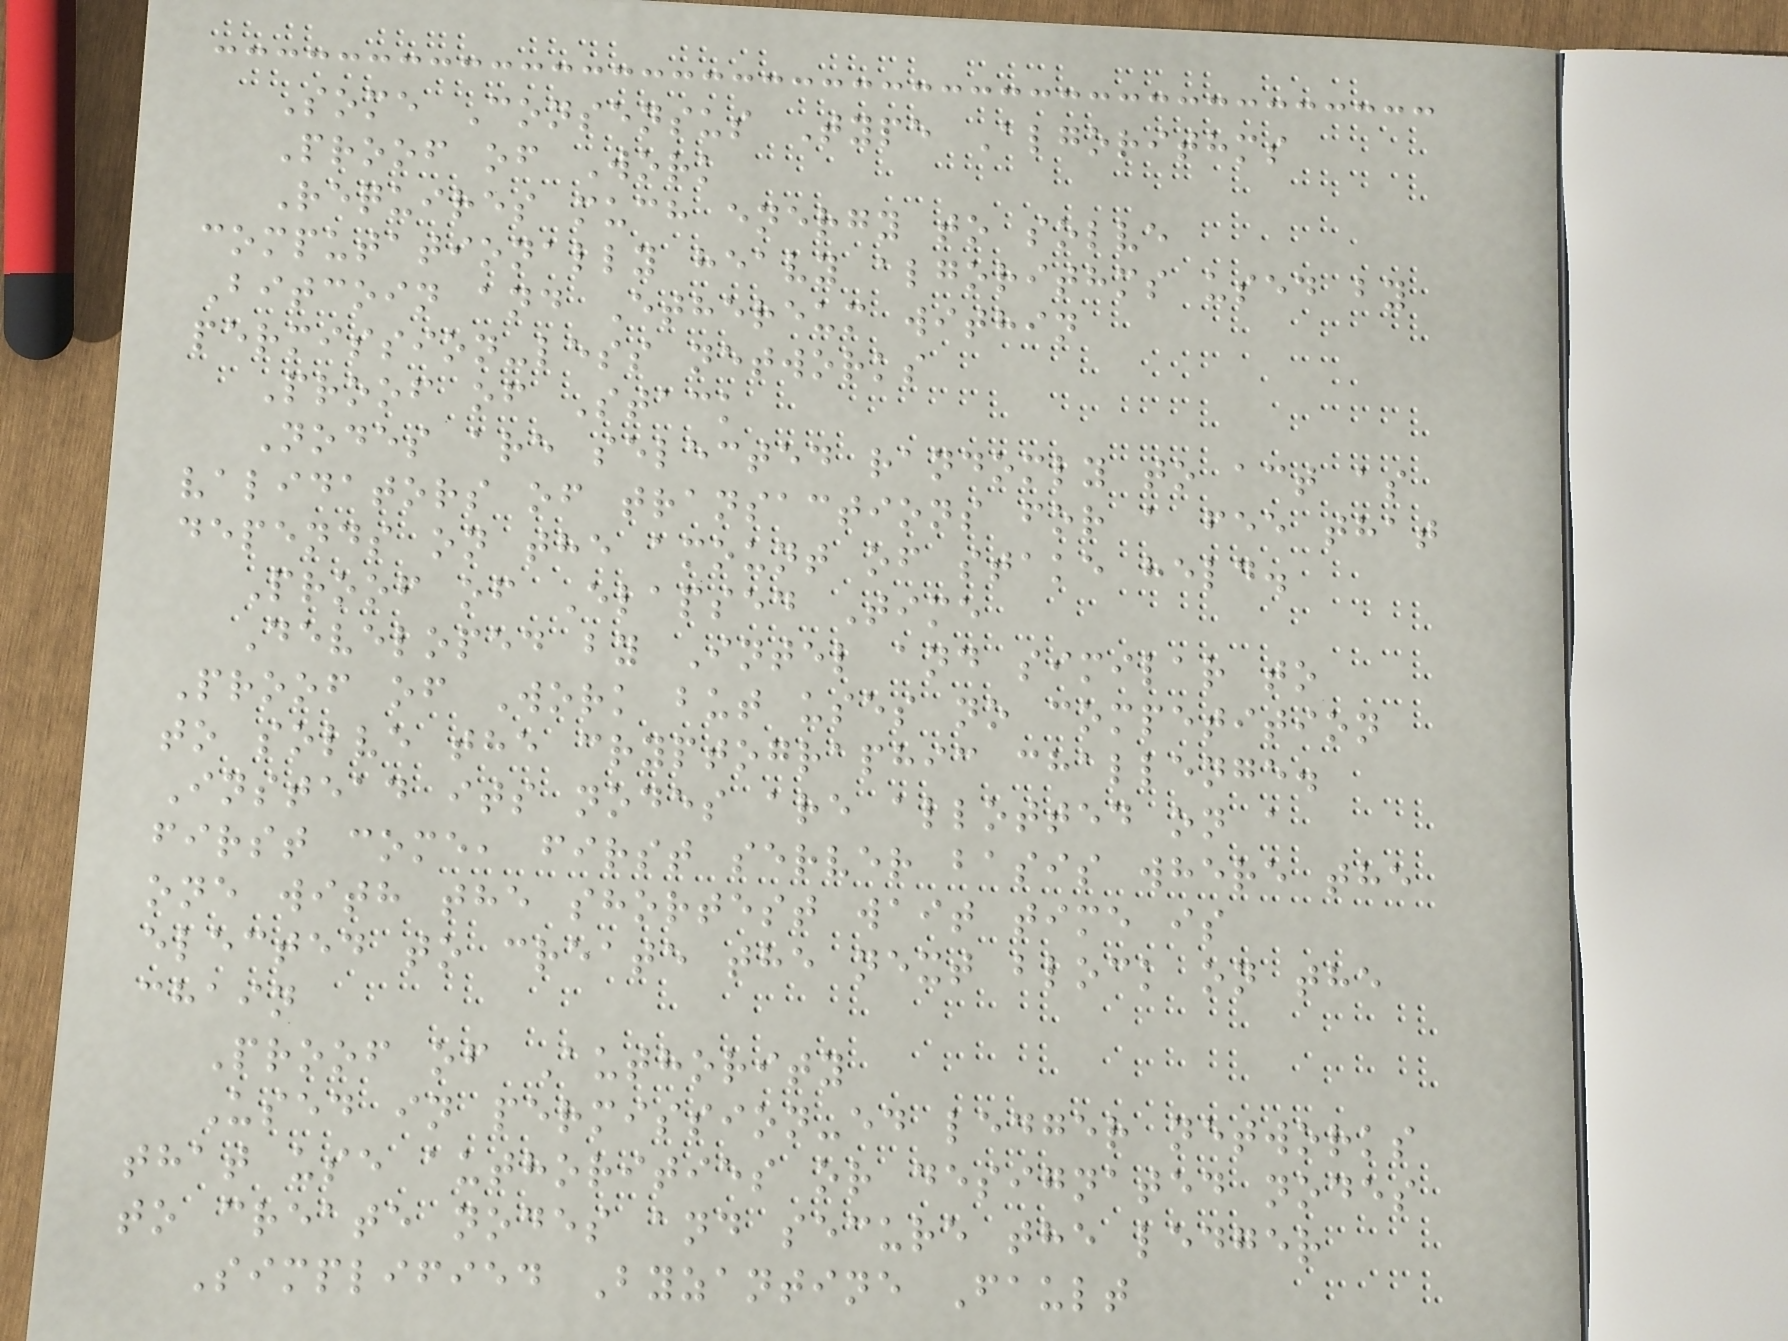Some Consensus Type Algorithms
Proof of Work
Requires much energy to solve
computationally heavy algorithms used by
Bitcoin and Ethereum within
permission-less networks
Proof of Stack
Nodes are selected randomly to act as
validators of transactions for a fee that
depends on the amount of stake held.
Proof of Elapsed Time
Developed by Intel and similar to
Proof of Work but uses no competition
to solve the cryptographic challenge.
Instead its nodes are allotted on a
first come, first server basis where the
one with the shortest wait time is
elected to create the next block on the
chain
Proof of Authority
Used in permission-ed ledger networks
that use authorities or designated nodes
to create nodes and secure the ledger
Simplified Byzantine Fault
